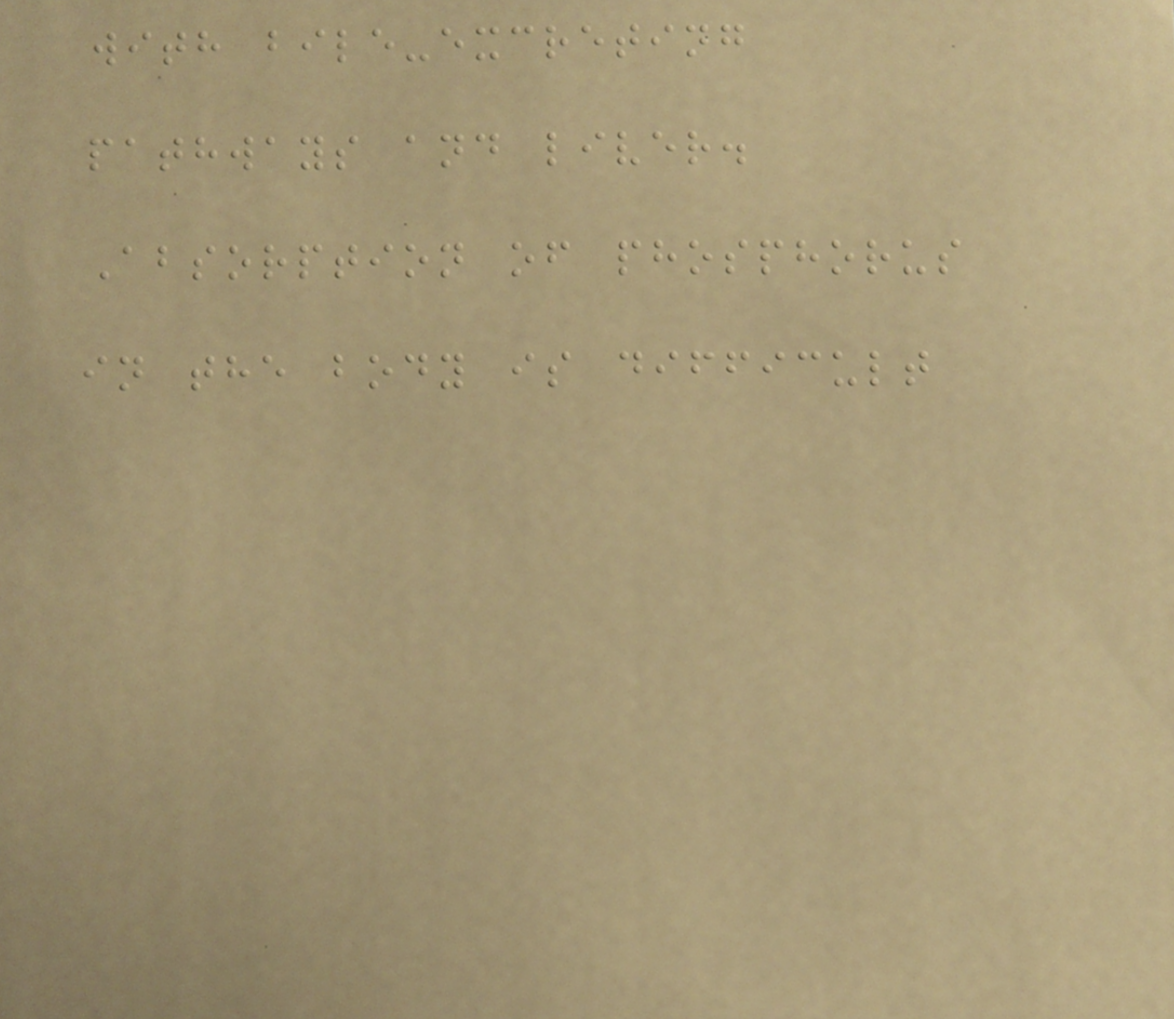with bile-excreting
pathways and liver.
Absorption of phosphorus
in the body is difficult
